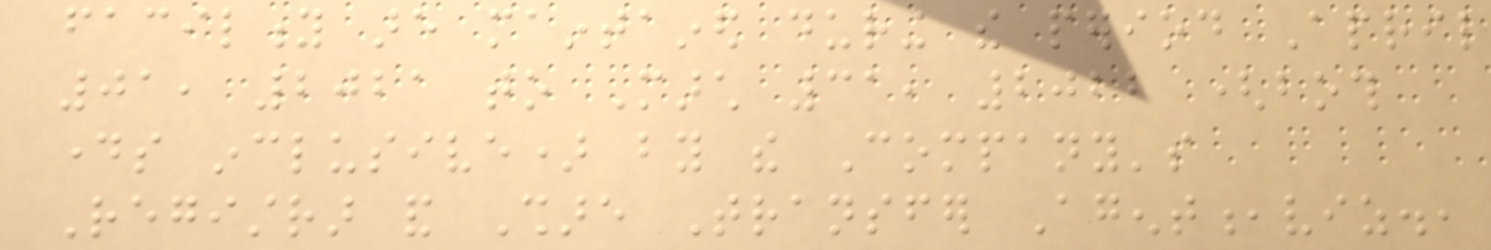facility are maintained during the period April
01, 2021 to March 31, 2022 (both
days inclusive) by the Company's
Registrar and Share Transfer Agent,viz.,
